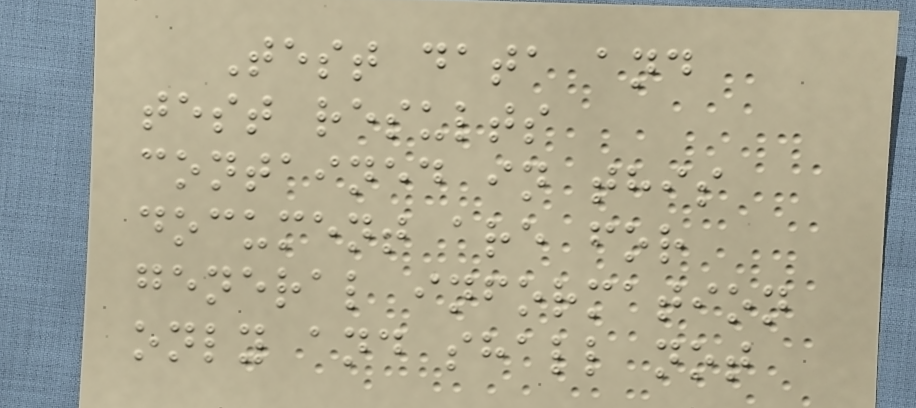Test data and
test results
contained in this
document are for
general information
only and shall not
